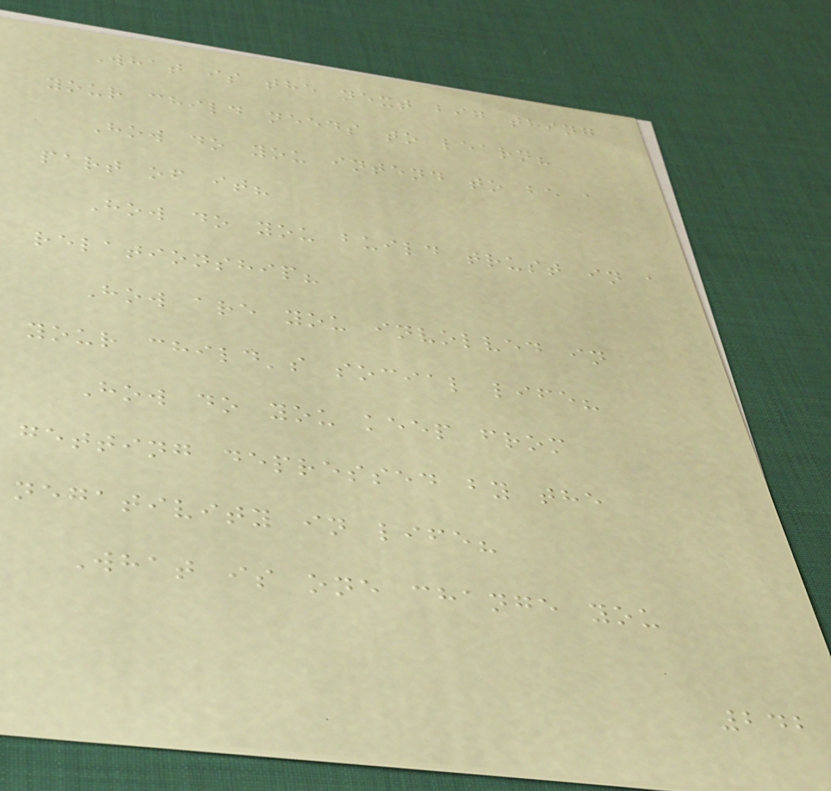What is the next big thing
your child needs to learn?
How do you intend to be a
part of it?
How do you build trust in a
relationship?
How are you involved in
your child's social life?
How do you keep from
getting depressed by the
negativity in life?
What is one change you
242
